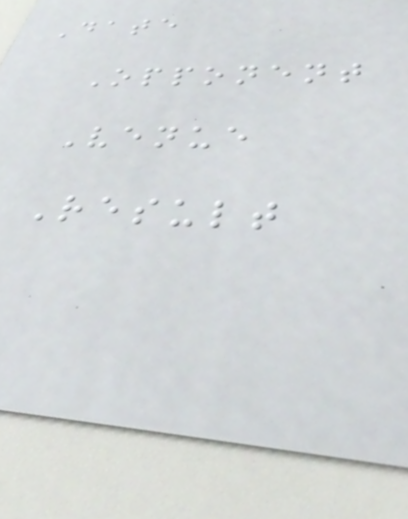Date
Opponent
Venue
Result
